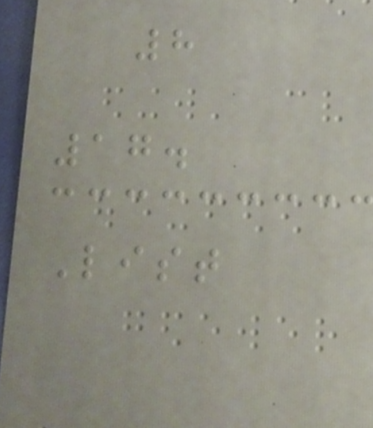8
17.
List
